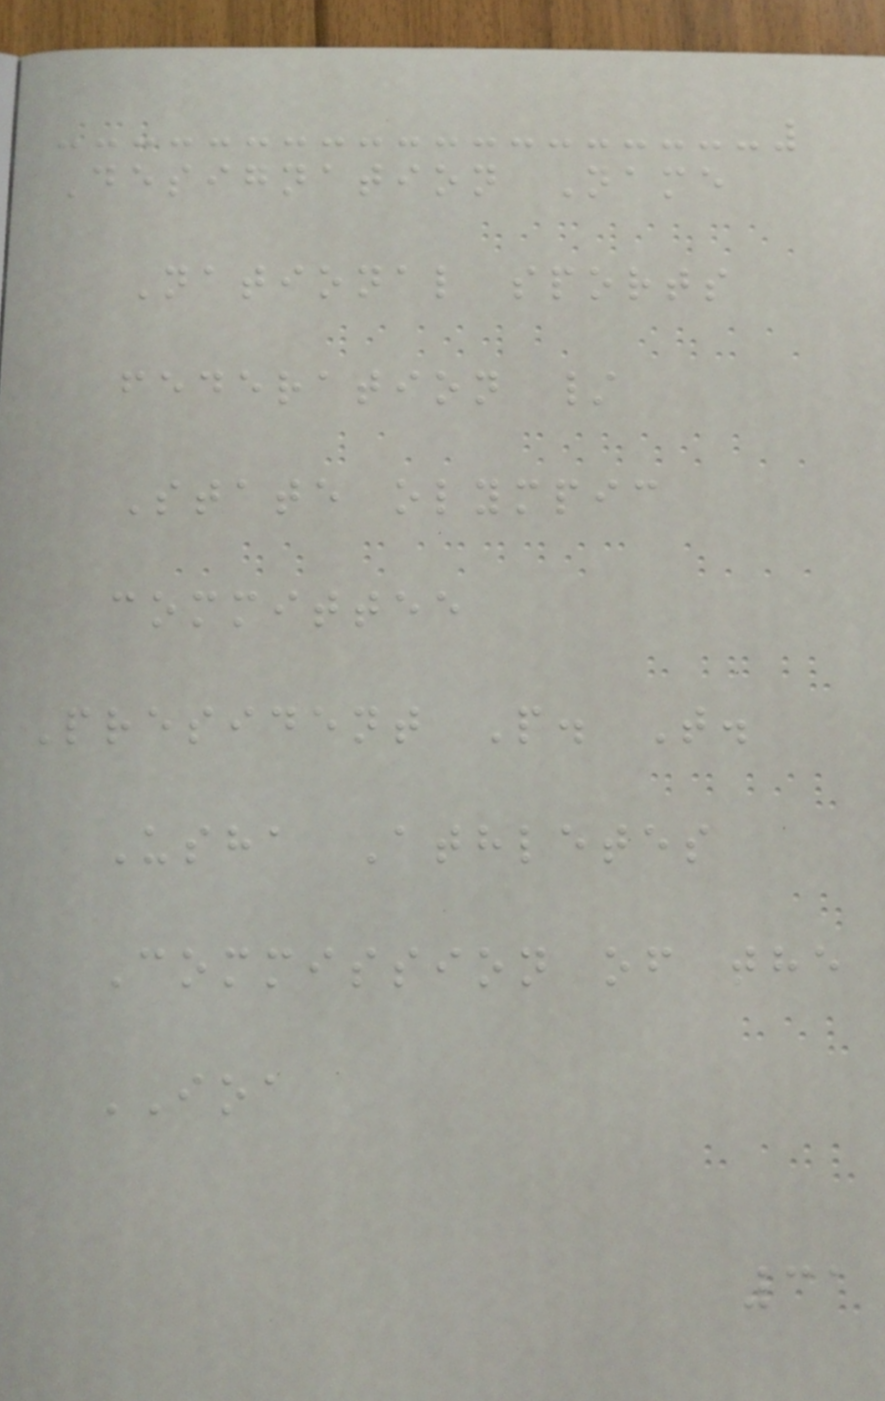Designation Name
National sports
federation /
State olympic
committee
President P. T.
Usha Athletes
Commission of the
IOA
31
